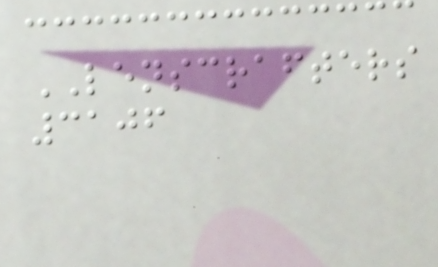LENSCRAFTERS
3106
